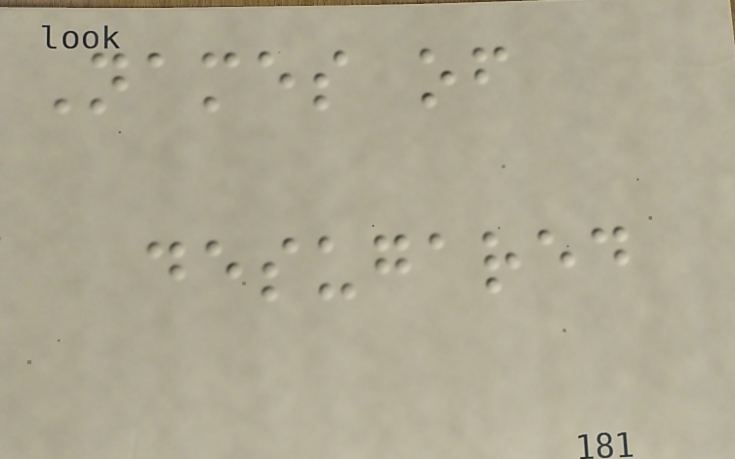Names of
desugared
